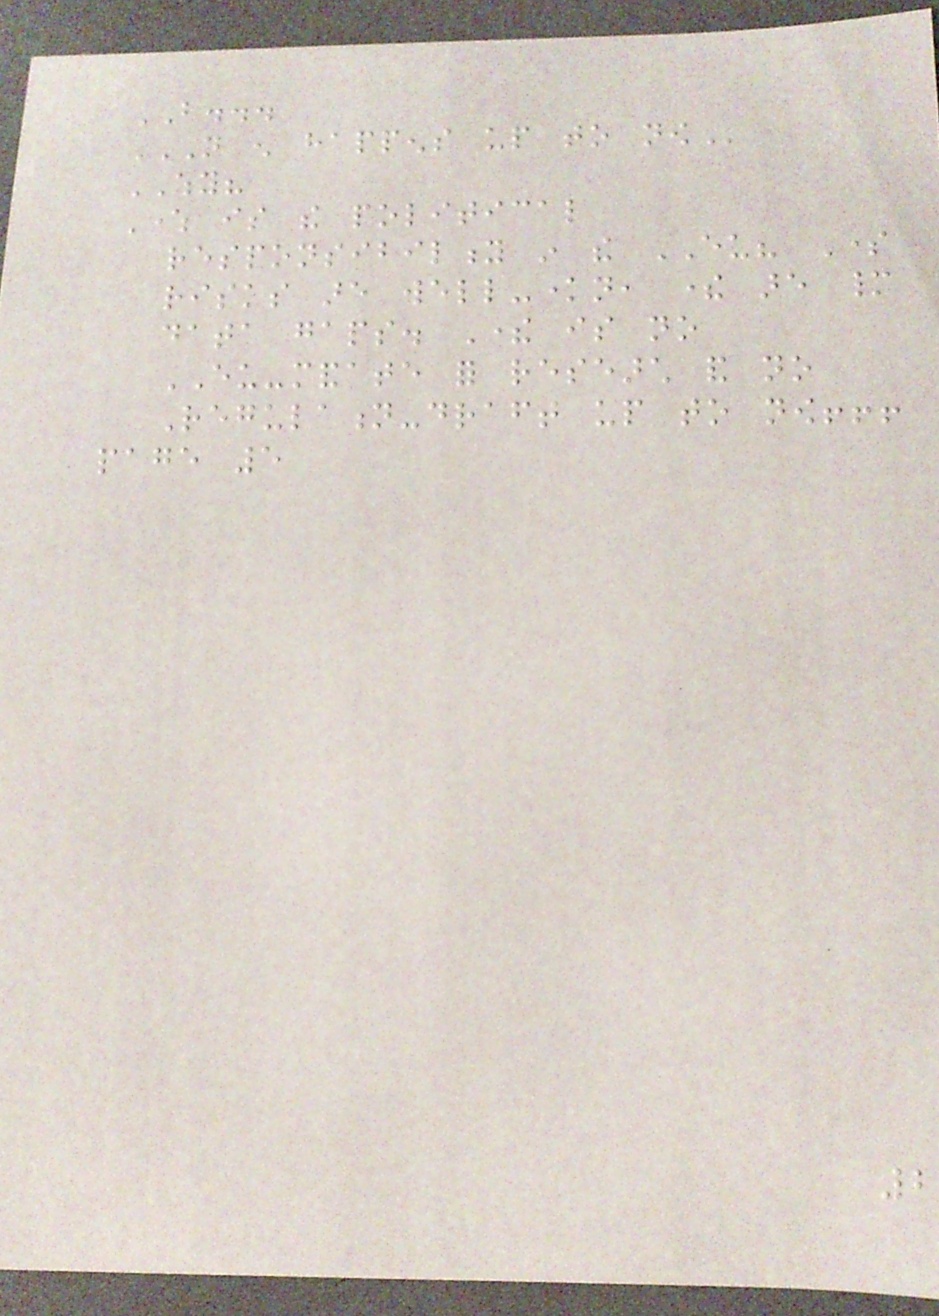BUT...
NOT ENOUGH HAPPENS UP TO NOW
WHY?
Where is the political
responsibility in the EU? Some
risks are well-known, there are many
data gaps. There is no
EU-mandate for research and no
Regulation-draft up to now!!!
page 5
2
